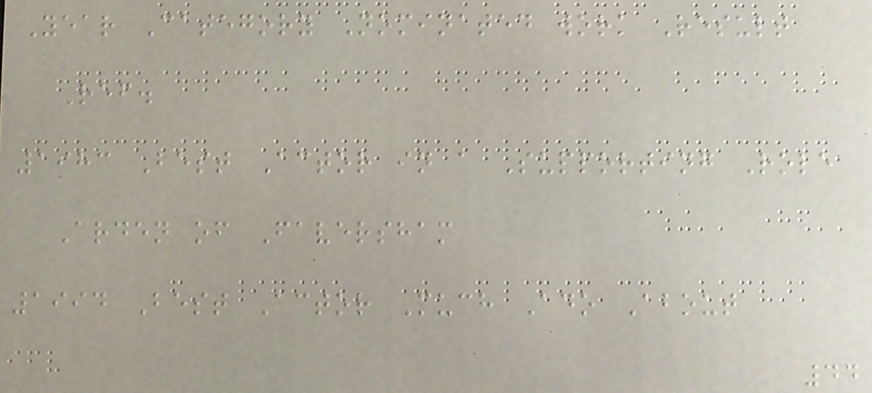Year Category Nominated work Result
Ref.
1983 Best Actor in a Supporting Role
Arden of Faversham
1994 Best Actor Much Ado About
44
